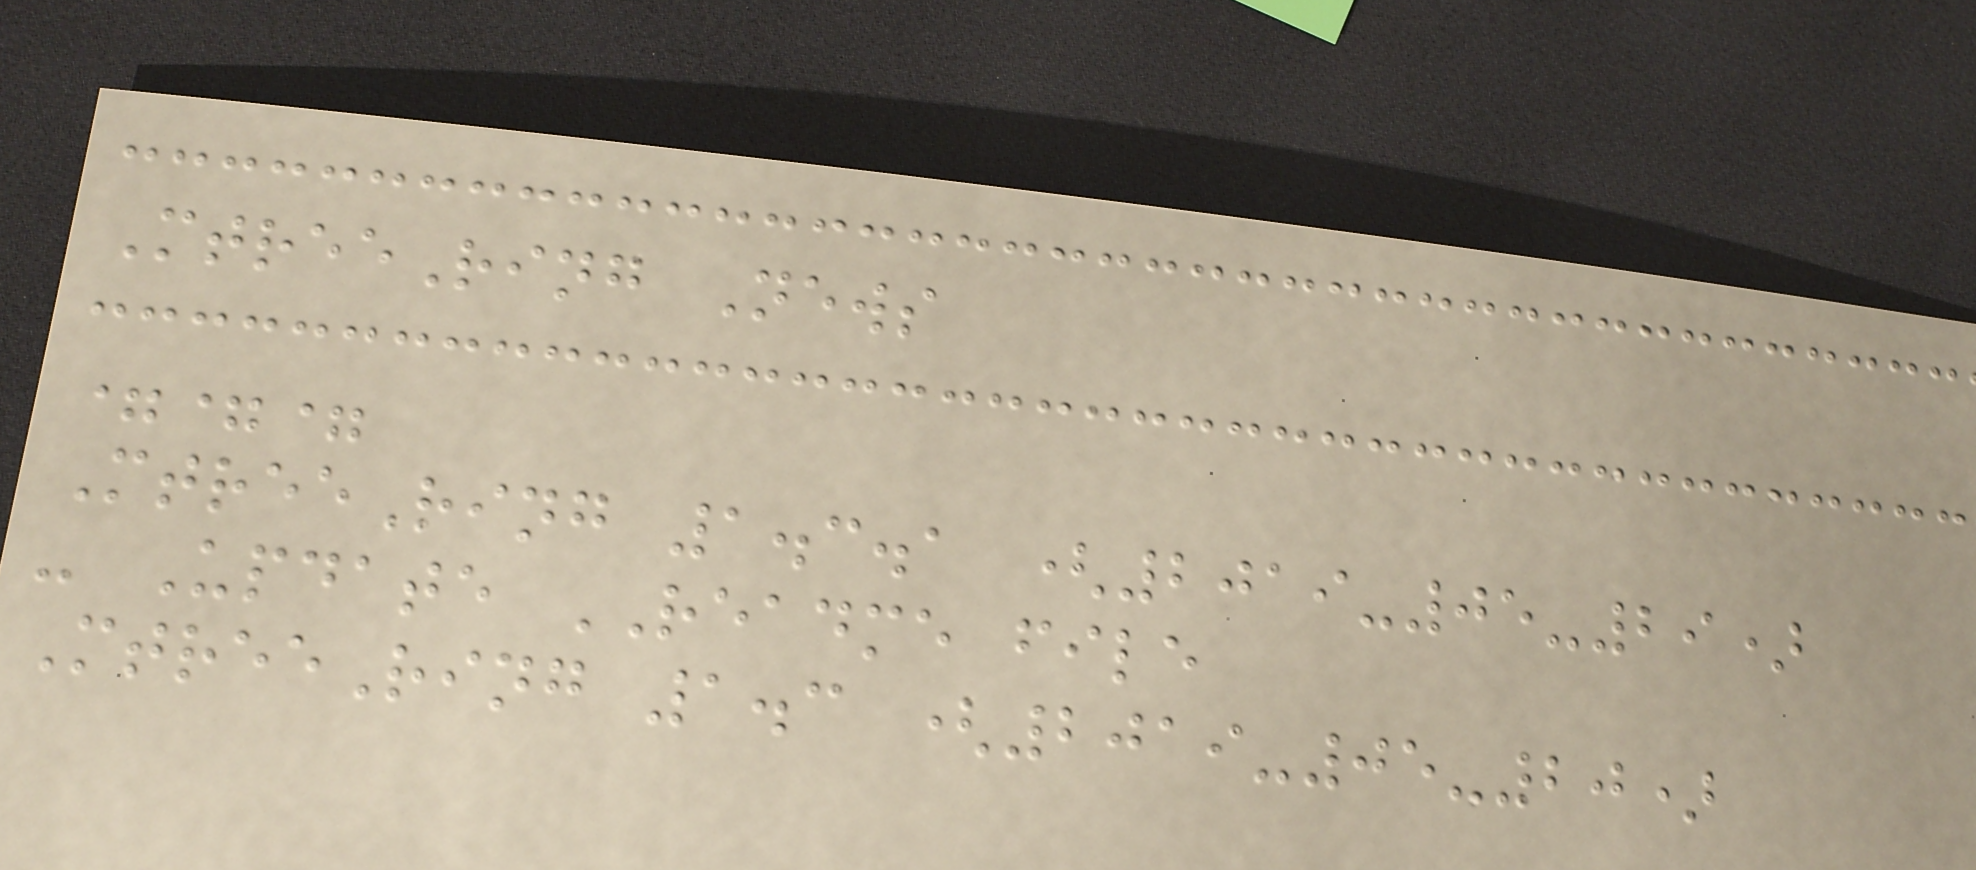MtreeRing News
===
MtreeRing 1.3.1 (2019-05-29)
- Update README file
MtreeRing 1.3 (2019-05-20)
